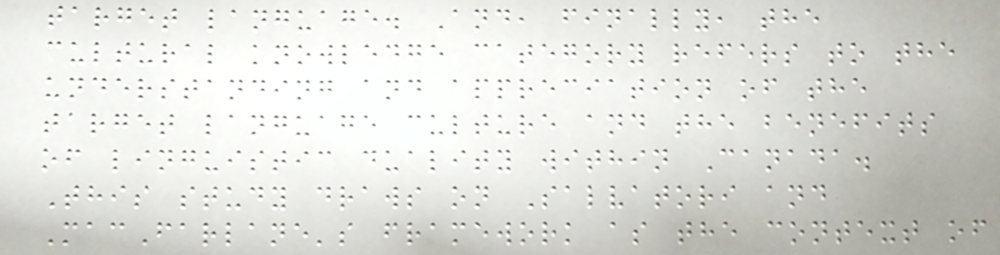target language. And, finally, the
cultural knowledge category refers to the
understanding and appreciation of the
target language culture and the benefits
of linguistic duality within Canada.
This study draws on Salvatori and
MacFarlane's framework as the context of
